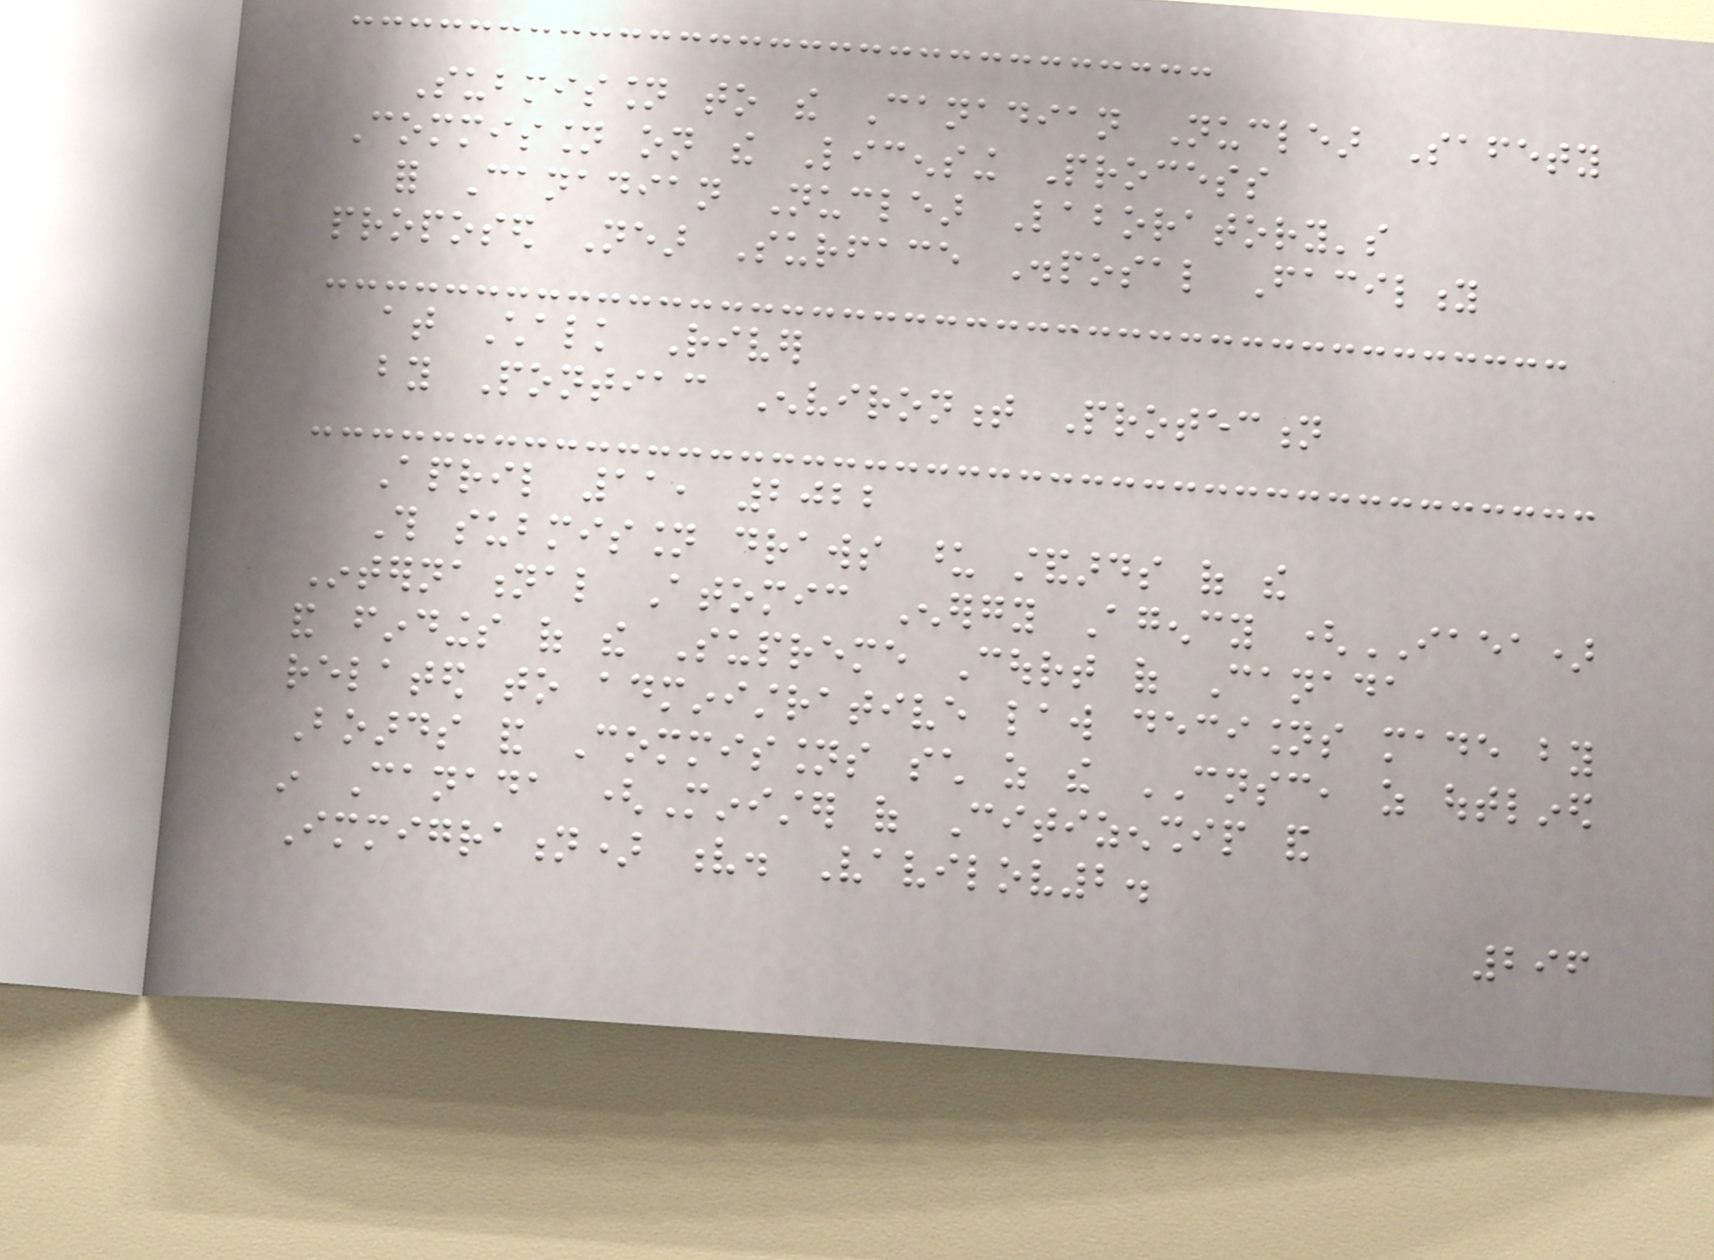Submission to the Canadian Nuclear Safety
Commission on the Licensing Process
for Canadian Nuclear Laboratory's
proposed Near Surface Disposal Facility
at Chalk River
by Pontiac Environment Protection
April 11, 2022
This submission draws upon standards of the
International Atomic Energy Agency (IAEA)
and findings of the Supreme Court of Canada
related to administrative law decisions made by
Boards and Commissions such as the CNSC, as outlined
in Canada (Minister of Citizenship and
Immigration) v. Vavilov2.
296
